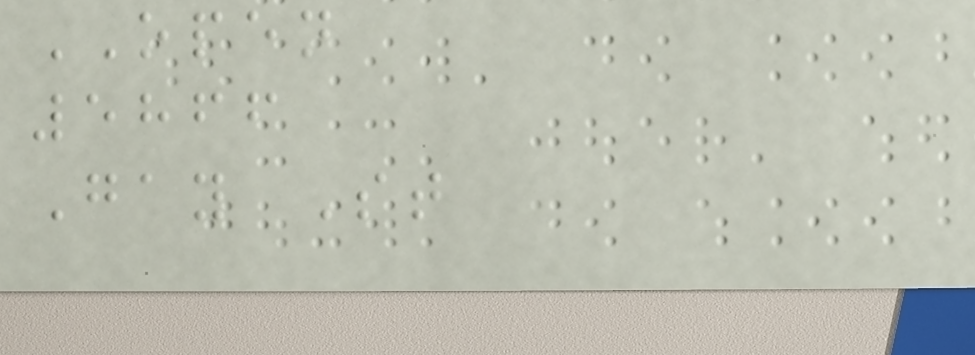OPEN
5866
Gay St
